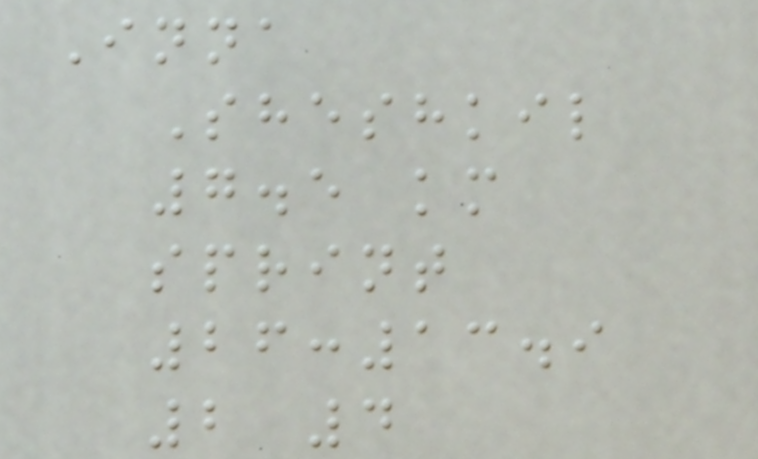Inna
Sheshkil
7.5 km
sprint
26:13.9
2 4
